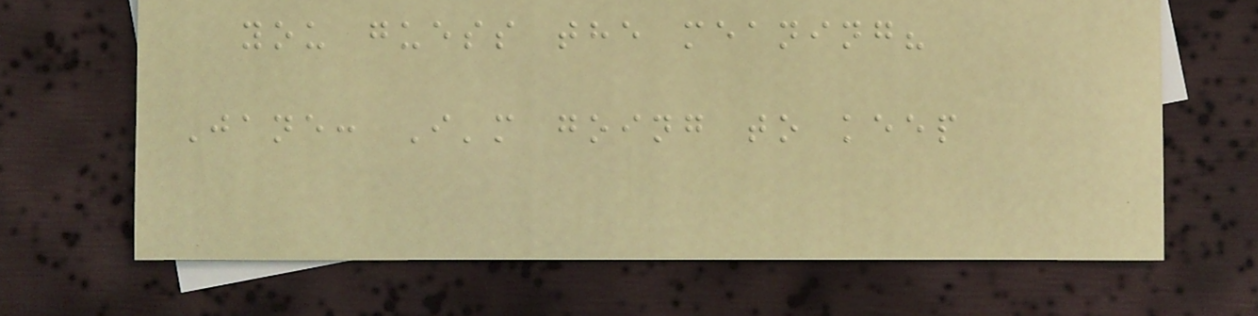you guess the meaning?
Jane: I'm going to keep
